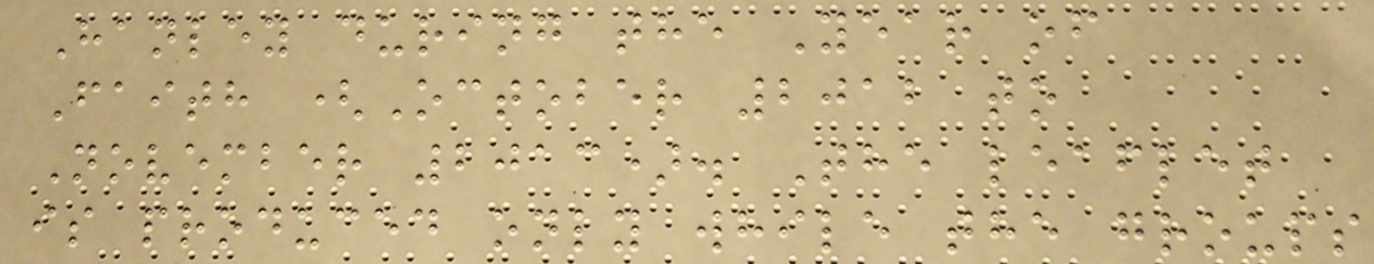Hanley during the Year of
Faith (October 2012 to
November 2013). The leaflet
is produced only while the groups
